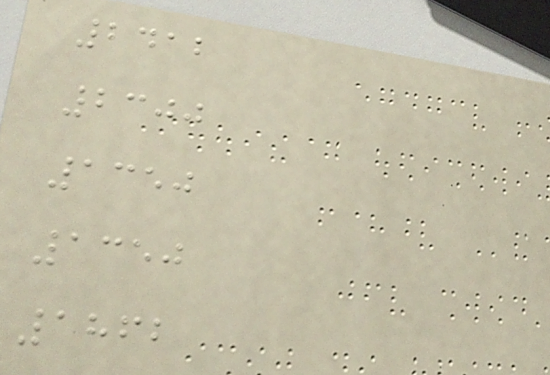2412
2300
1350
1350
1862
